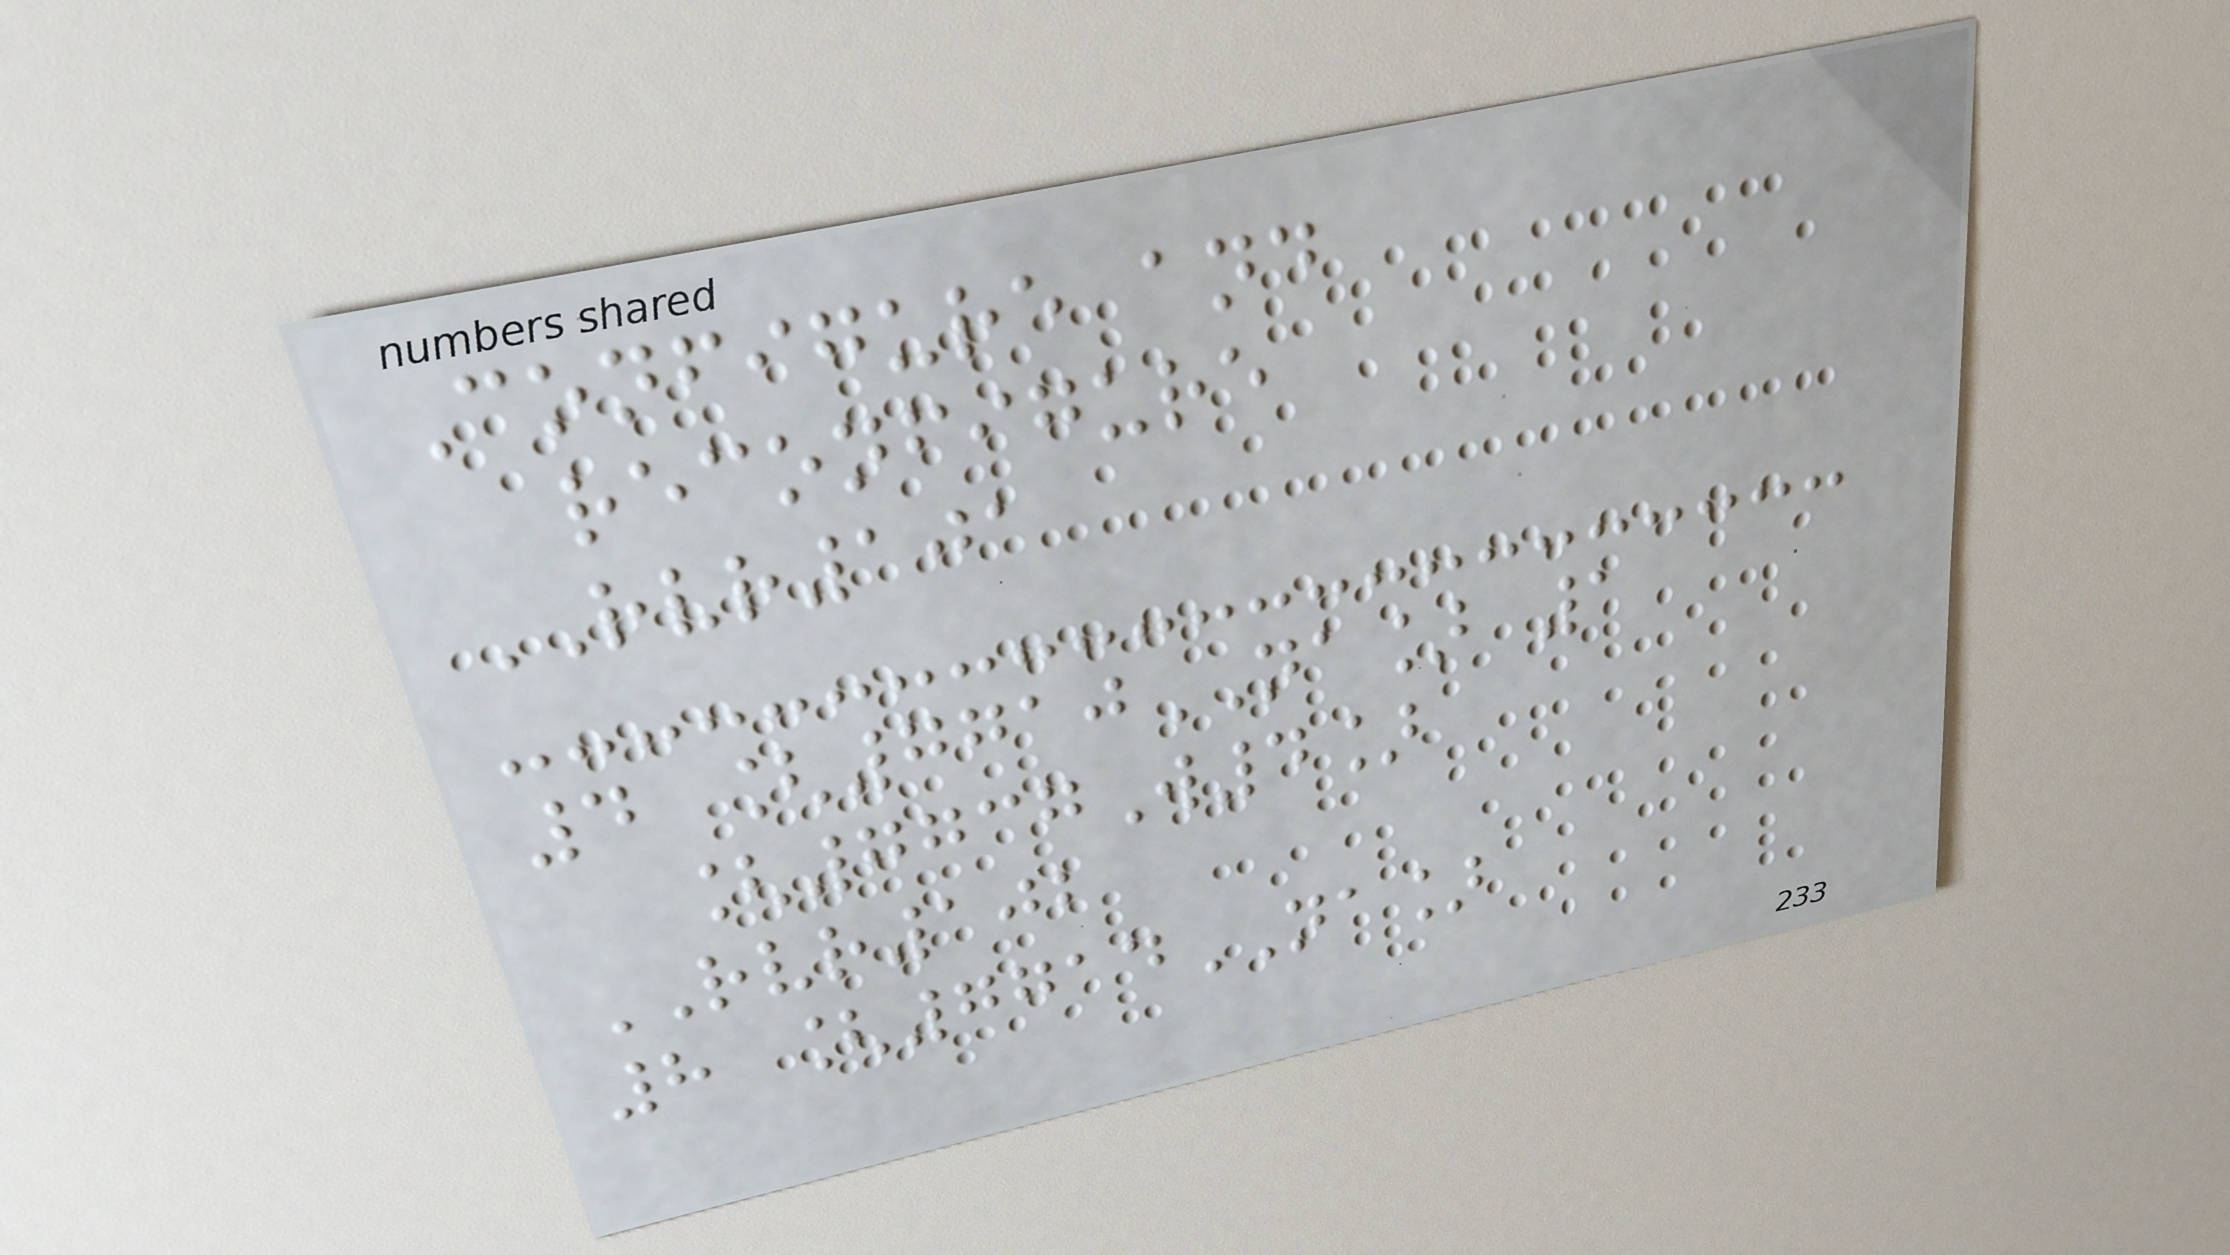Configure and
reconfigure
RVR101
4 [7710NA] 1
[7737W4]
RVR102
8 [7714NA]
